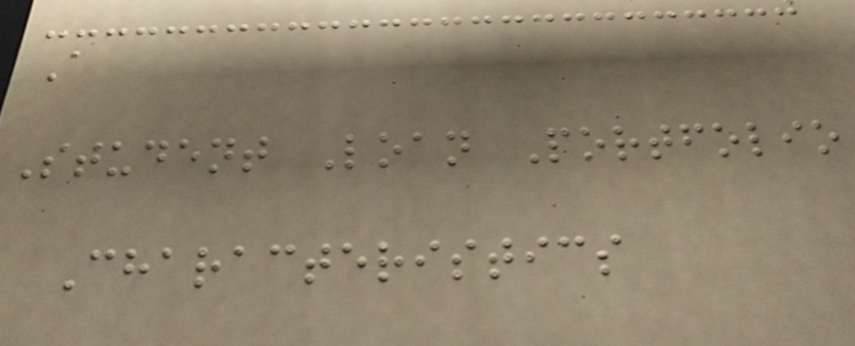A
Student Loan Portfolio
Characteristics
